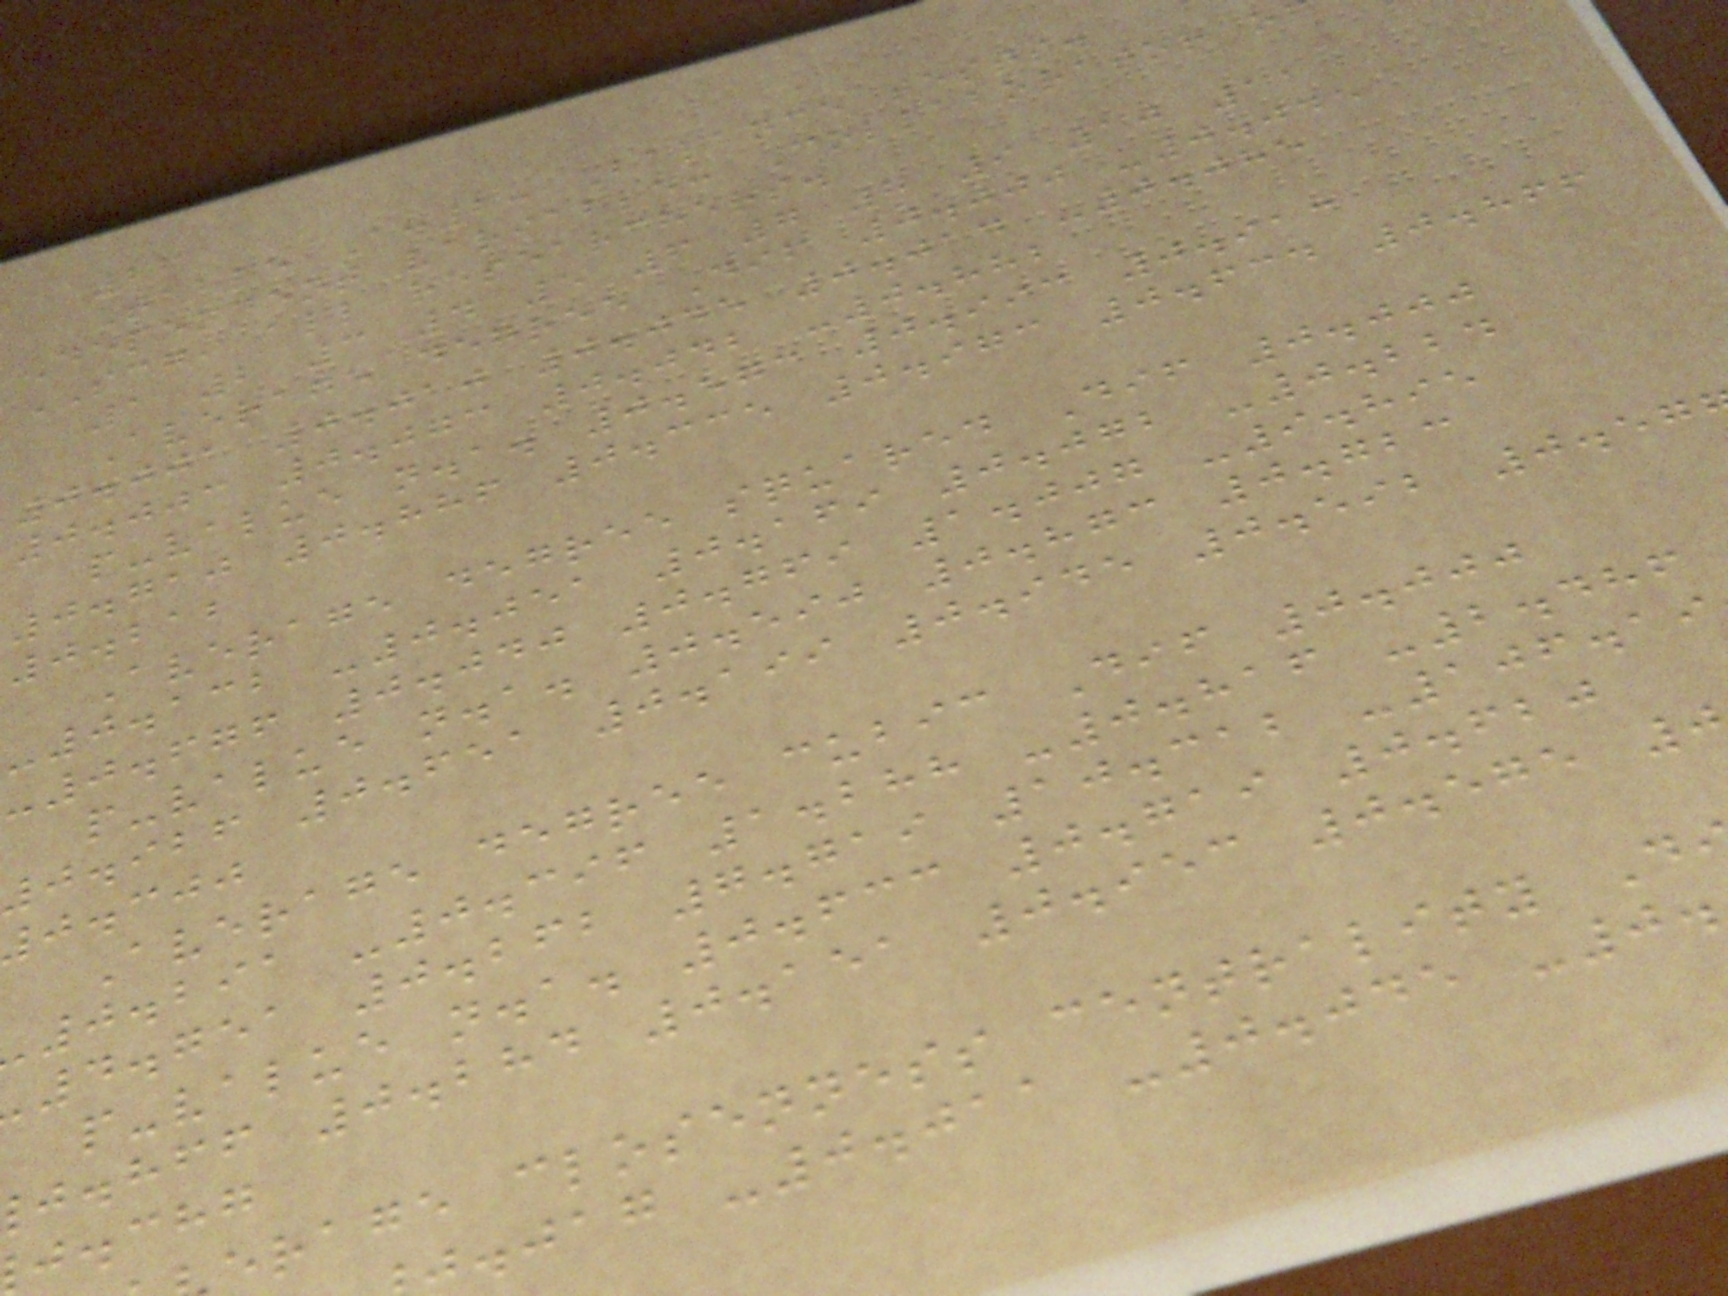26
Table A.2: Balance tests.
Dependent variable: Collaborator o
SCG, all researchers.
1 2 3 4 5 6 7 8 9 10 11
Average degree Dif 0.000 -0.045
0.001 0.010 0.045 0.014 -0.085
0.003 0.073 0.042 -0.882
p-value n.a. 0.573 0.993 0.913
0.710 0.886 0.335 0.973 0.634 0.866
0.212
Average degree squared Dif 0.000
-0.132 -0.051 0.169 0.072 -0.224
-0.676 0.040 0.769 1.007 -9.895
p-value n.a. 0.590 0.873 0.723
0.926 0.651 0.199 0.945 0.592 0.57
j.cjj
Average degree cubic Dif 0.000
0.291 -0.396 1.288 -0.816 -2.486
4.751 0.262 7.719 10.312 -106.19
p-value n.a. 0.633 0.719 0.620
j.hff 0.284 0.151 0.953 0.575 0
j.chg
erage closenness centrality D
.jag -0.011 -0.045 -0.
